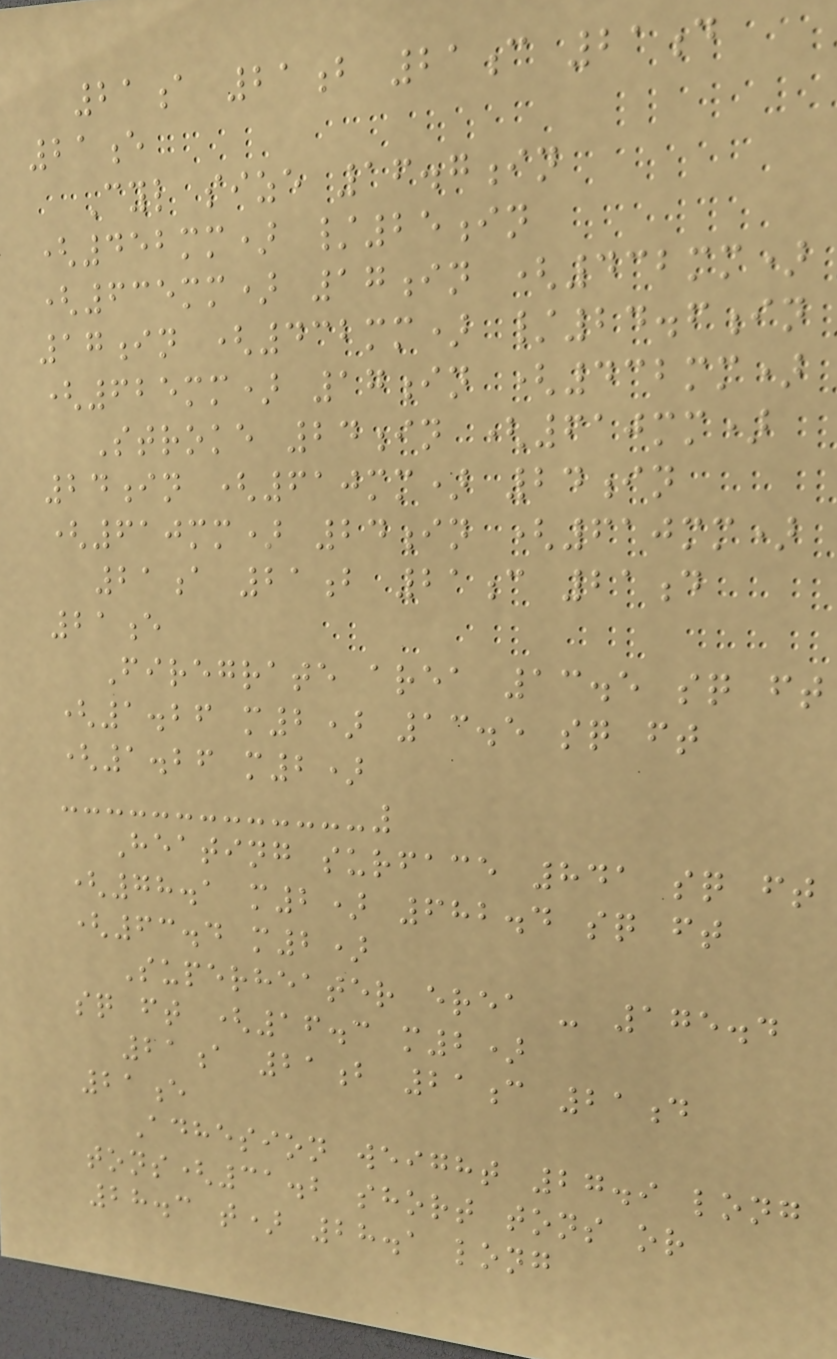21a 21b 21c 21d
21e
Cyl size 16.7in
(452mm) /25in
(635mm) 17in (432mm)
17in (432mm) /24.6in
(625mm) 17in (432mm)
Stroke 24in (610mm)
24in (610mm) 24in
(610mm) 24in (610mm)
21a 21b 21c 21d
21e
Firegrate area 13.5 sq ft
(1.26 m2) 13.5 sq ft
(1.26 m2)
Heating surface 841 sq ft
(78.1 m2) 682.4 sq ft
(63.4 m2)
Superheater erea - 175.4
sq ft (16.3 m2)
21a 21b 21c 21d
21e
Adhesion weight 27.9 long
tons(31.2 short tons or
28.3 t) 28.1 long
